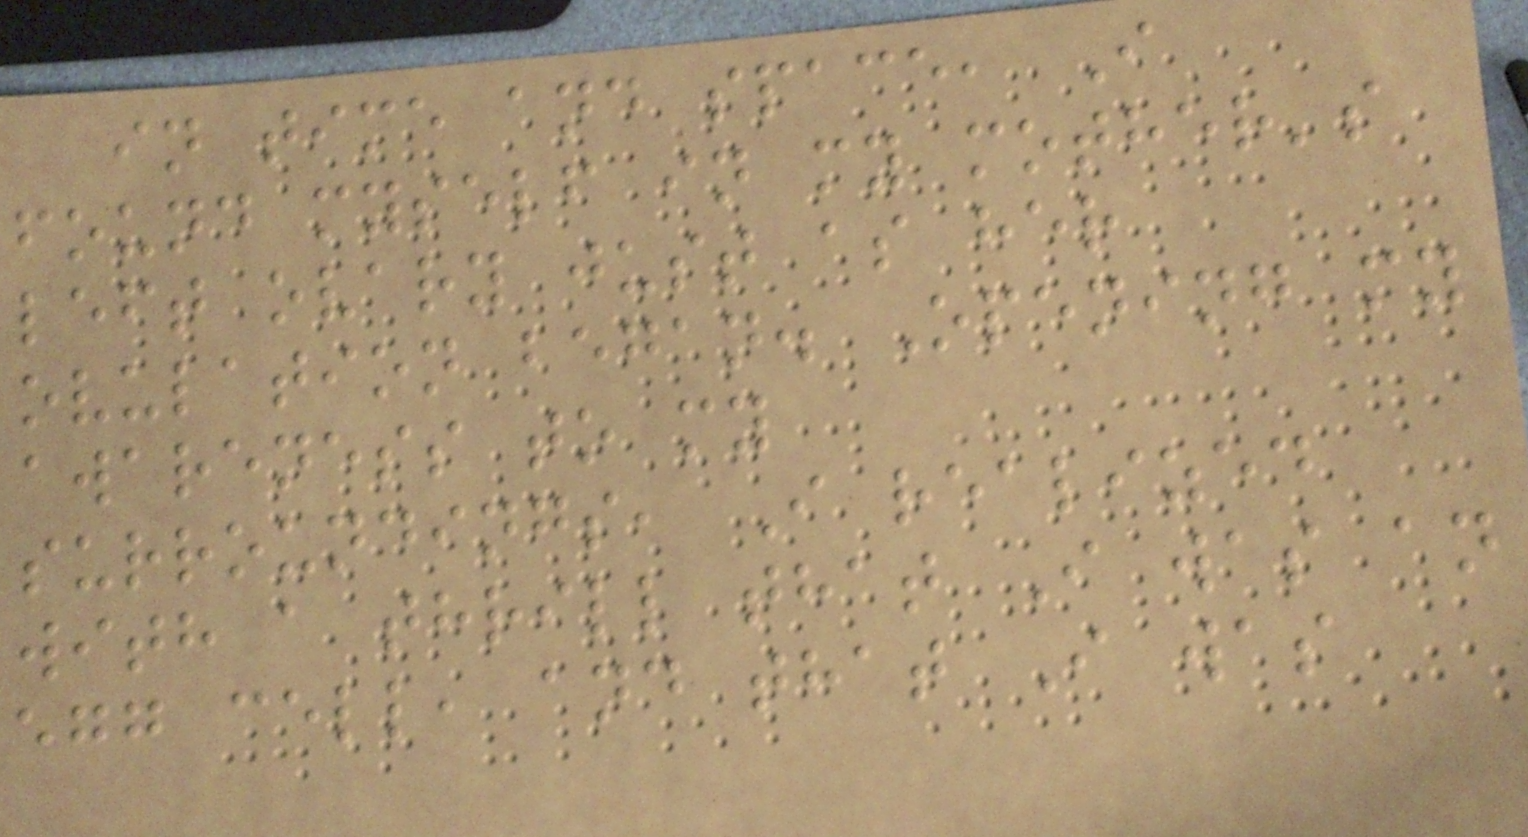in time and space, I
found myself in my mother's
left ovary just as her
ovulation began. Opening my
awareness to my
surroundings, I realized
with a thrill that I was an
egg cell, and that I was
